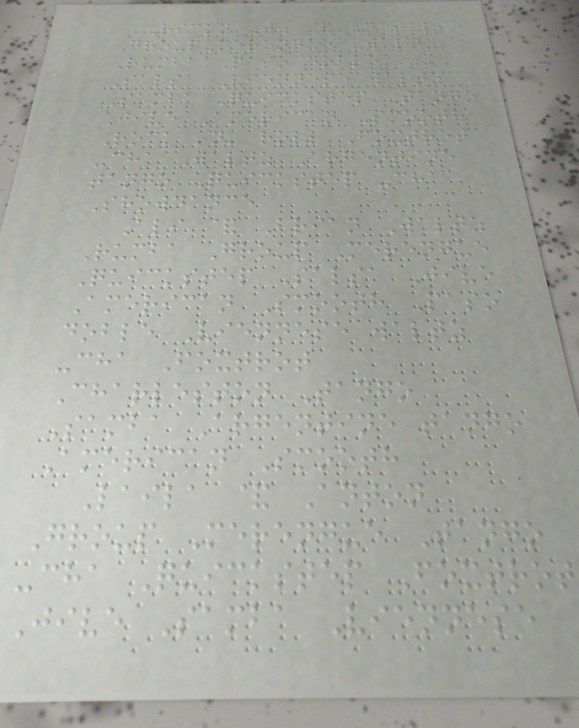Ricky W. & Natalie
GroupMerengue Waltz
Rumba Paso doble
Salsa Viennese waltz
Samba Quickstep Tango
Jive American Smooth
Rock 'n' roll Foxtrot
-cha Waltz Argentine
tango Quickstep -cha
Showdance
Ali & Brian Waltz
Rumba Group Merengue
Quickstep Salsa Jive
American Smooth Paso
doble Viennese waltz
-cha Foxtrot
Charleston Tango
Samba Argentine tango
American Smooth
Laila & Anton
Group Merengue Tango
-cha Quickstep Foxtrot
Jive Samba Viennese
